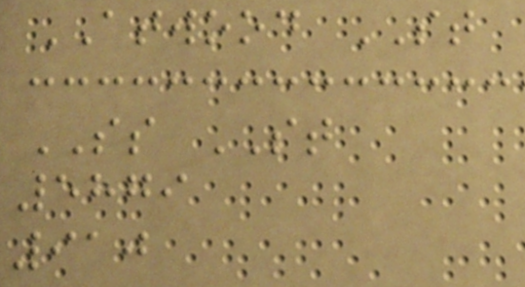ATWOOD ST
SS ST
5879
910
